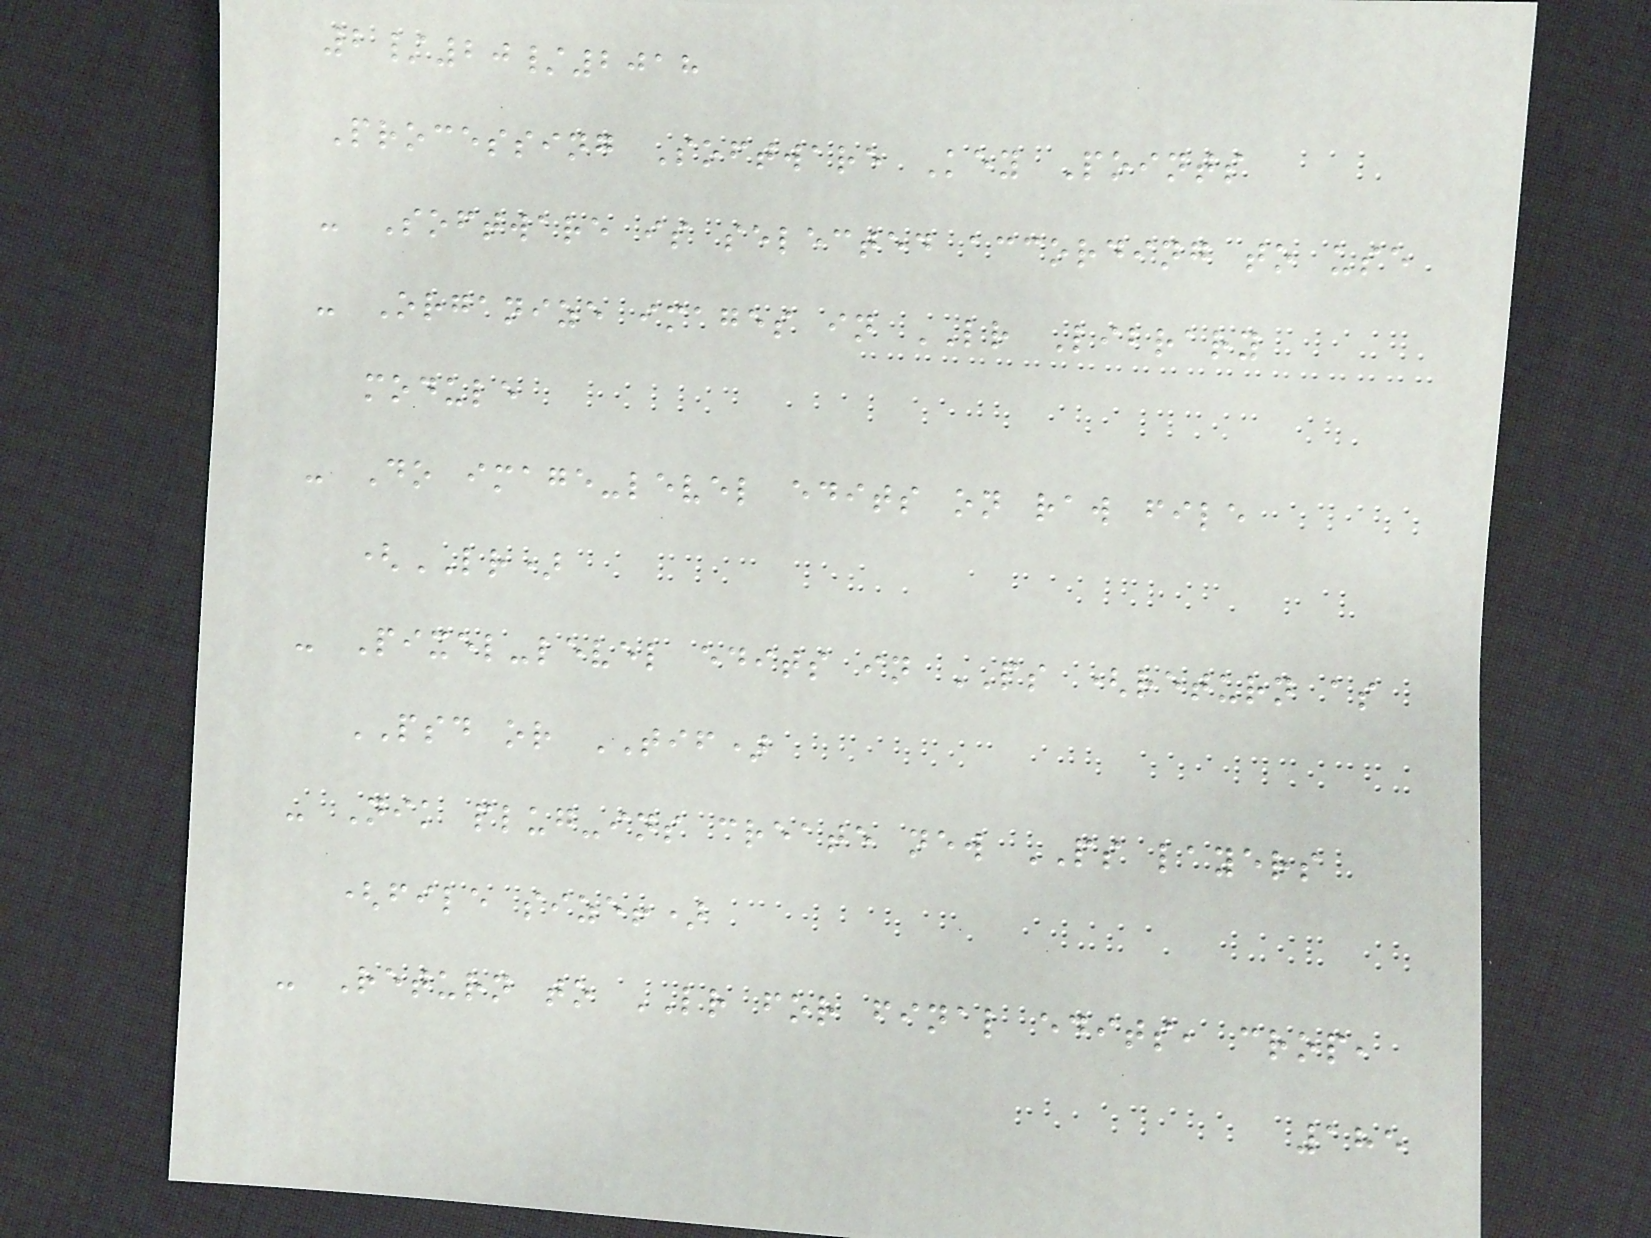2/20/2018
Processing Software Key Points
- Software is selected according to use
- Organize images in LR Library
module
- Do image-level edits on raw file
(LR)
- Pixel-level edits in PS (return as
PSD or TIF)
- Nik plug-ins create new PS layers
(file size!)
- Return to LR for final edits, crop,
185
